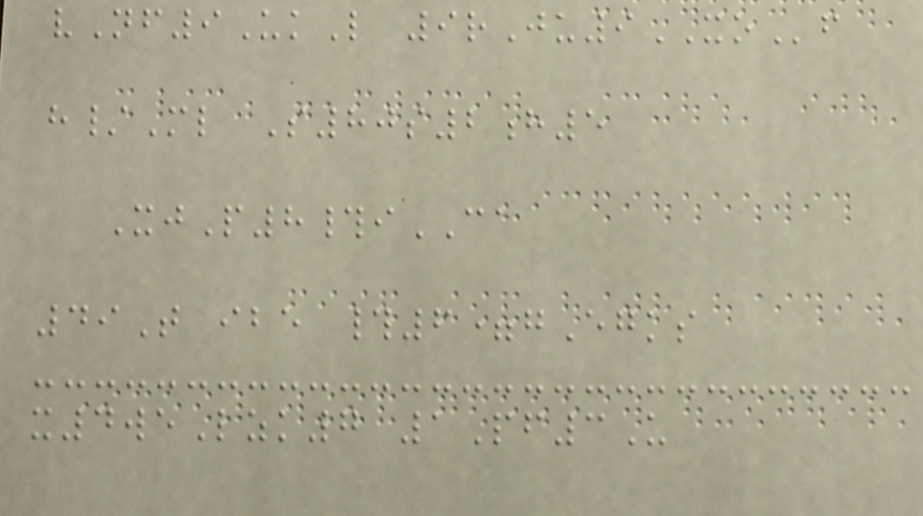vNf9UkL 9rJu9XOf
h/Ml S80s2h5
XjP8#iCA
49T ibe #6=gEgks
x4weLzk7 1Pf3U
